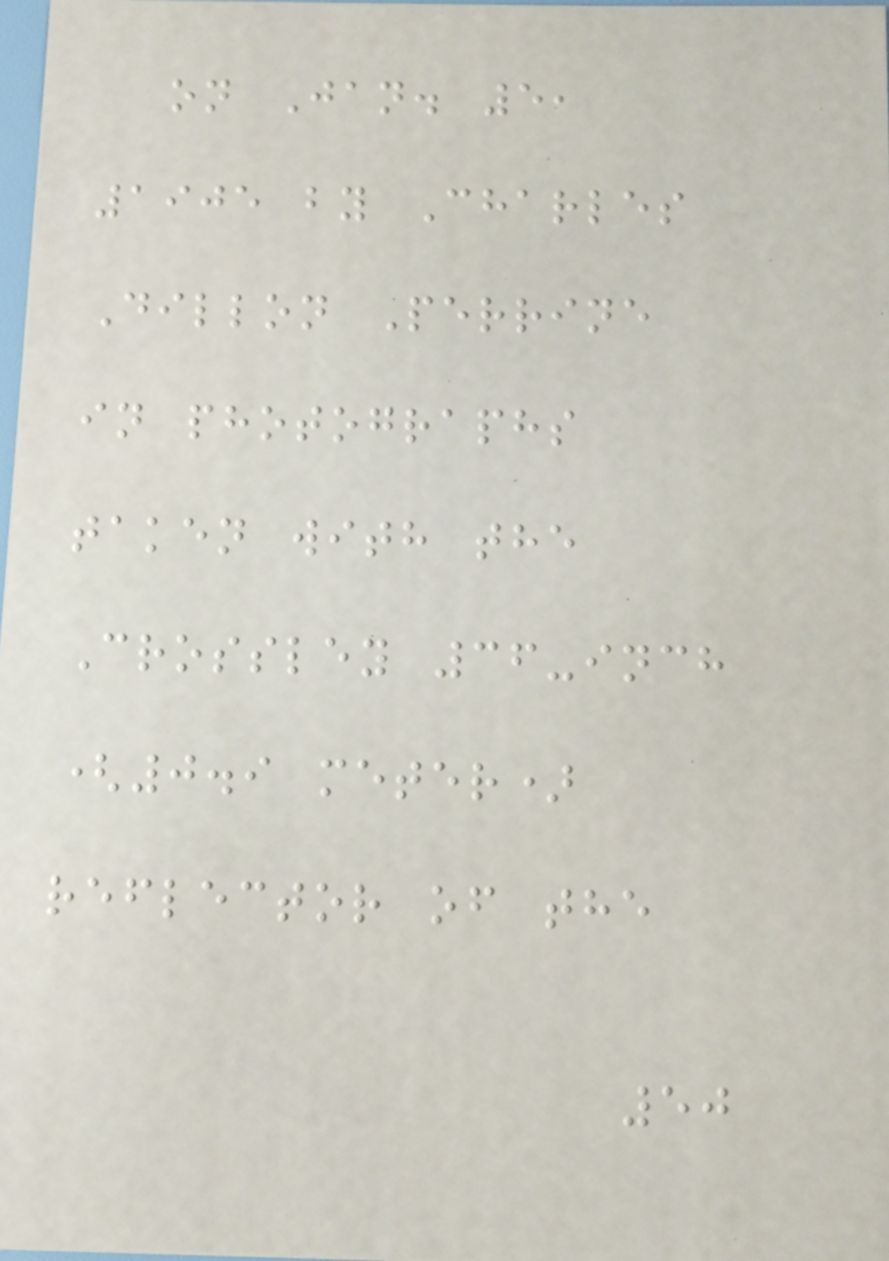on Jan. 5,
1905 by Charles
Dillon Perrine
in photographs
taken with the
Crossley 36-inch
(0.9 meter)
reflector of the
50
